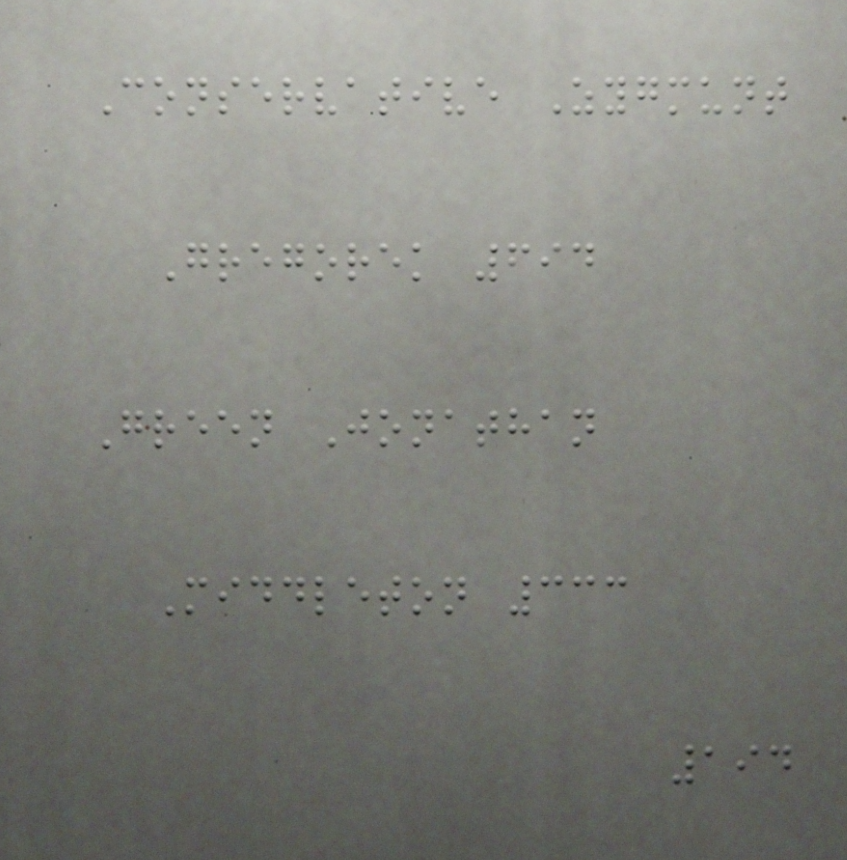Conservative Zygmunt
Gregorek 694
Green Jonathan
Middleton 333
194
